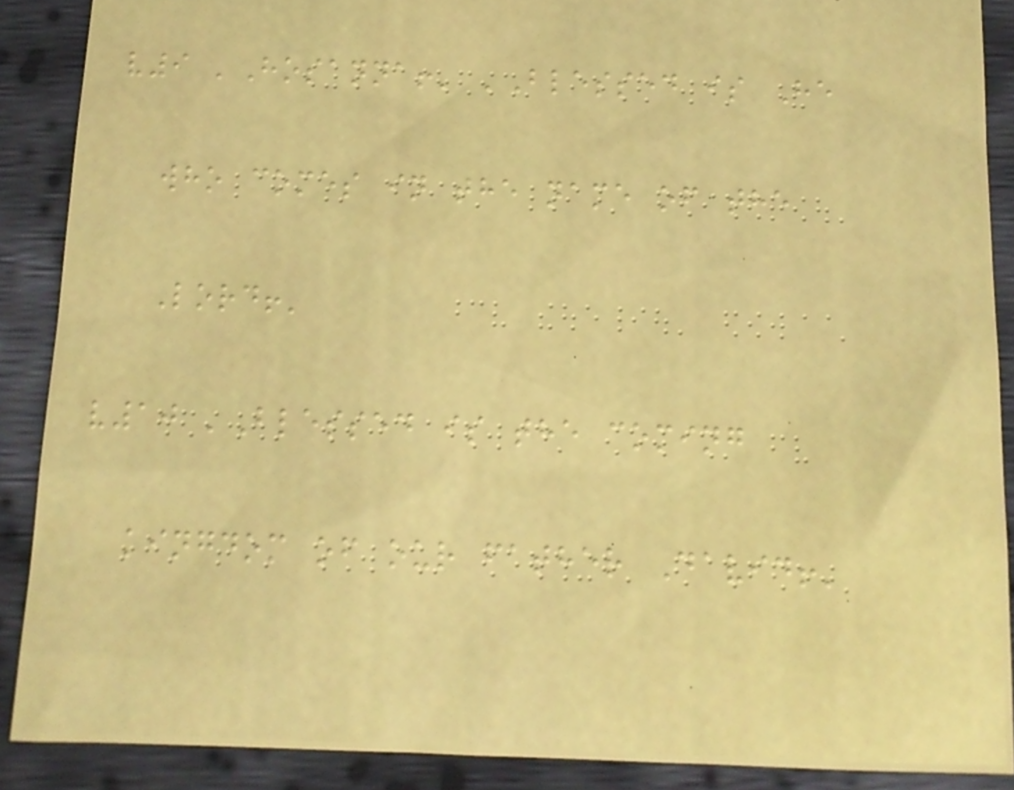v9 'Hosanna!' 'Blessed is He
who comes in the name of the
Lord!'
v10 'Blessed is the coming
kingdom of our father David!'
